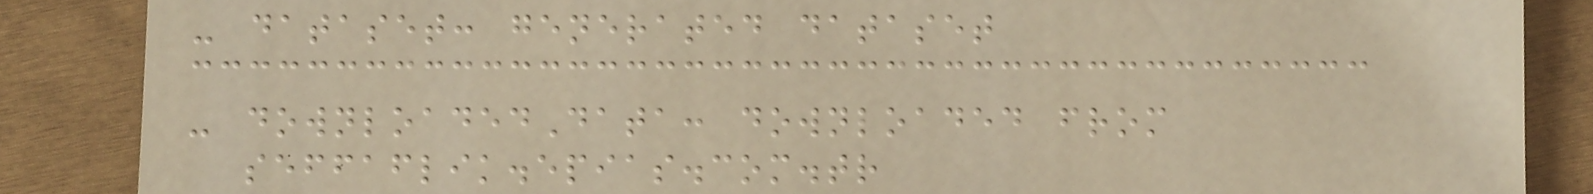- dataset: generated dataset
- downloadedData: downloaded from
seffaflik.epias.com.tr
